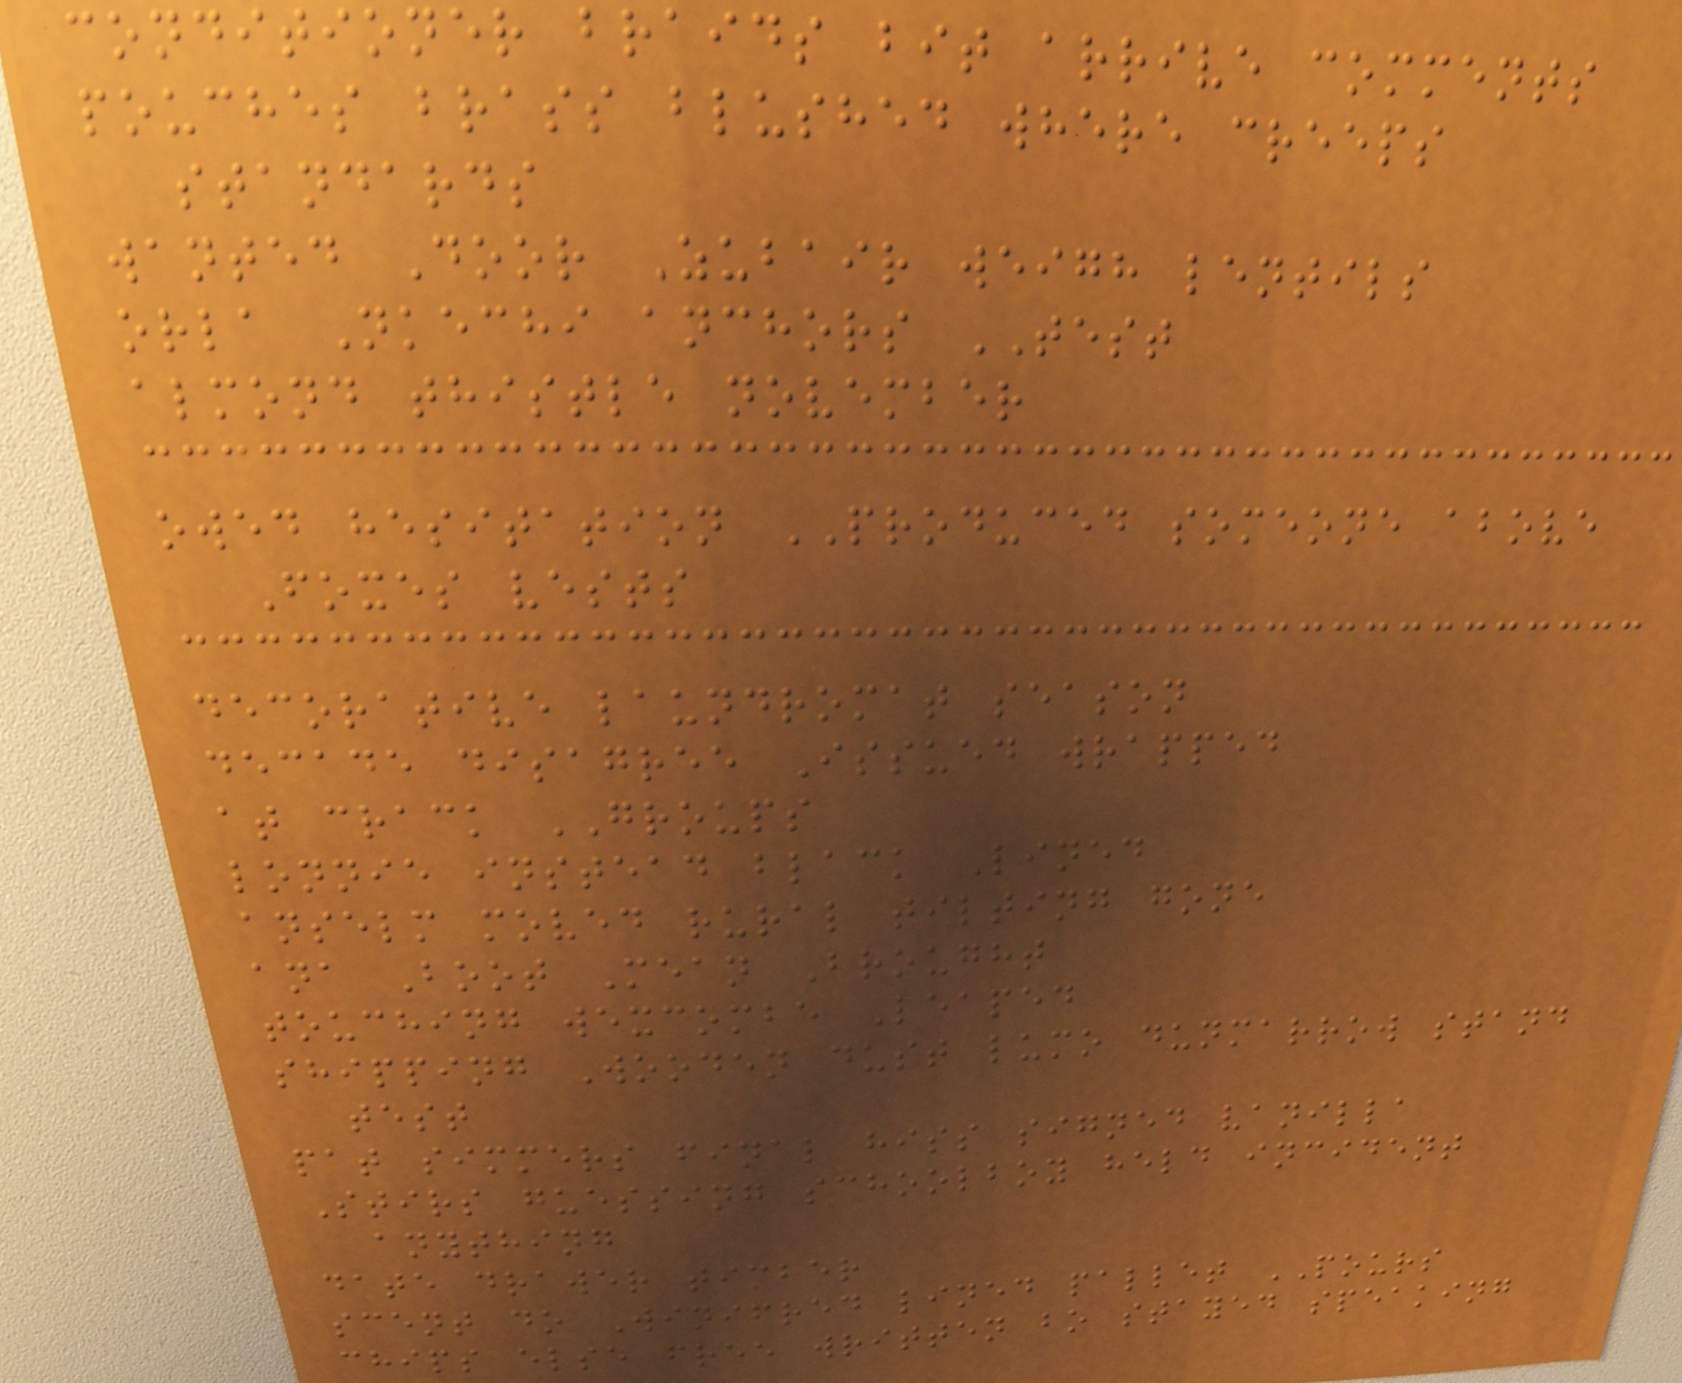conditioner braids bit arrive comments
pouches brass blushed where creeps
standards
wanted Door Zubair weigh lentils
orla Nkechi anchors TEST
almond thistle november
owed hesitation PRODUCED someone above
Foxes vests
decorative laundromat season
decade disagree Issued wrapped
at crack GROUPS
lonnie instead black Lined
anselm moved rural tilting gone
ana Boot Mean Brought
touching wexcombe Leaped
shipping Wooden dust lumo dunmarrow stand
test
pat simmers final hiss signed vanilla
Stirs guessing schoolboy held incident
anything
date drawer timber
scent do Winifred lined pallet POURS
chips else free written bo stayed speaking
